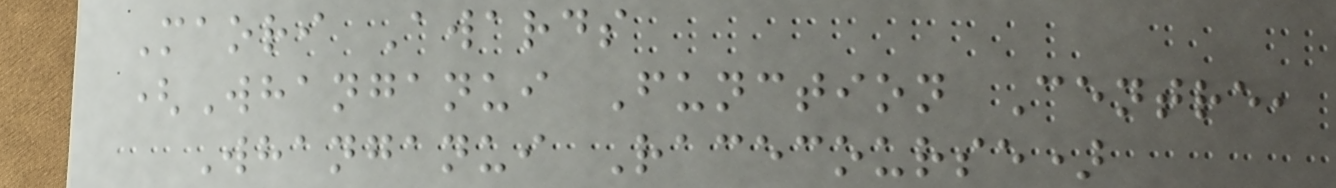Maori Awards
(Whanganui Function Centre,
Whanganui Racecourse)
